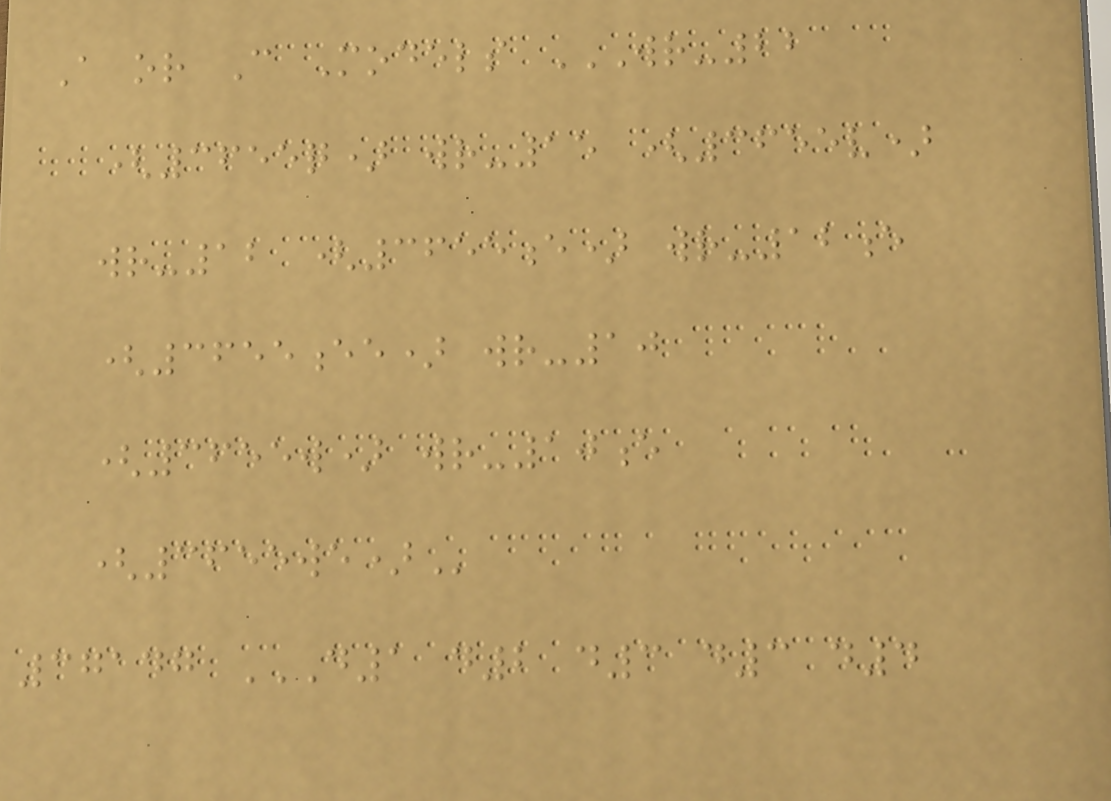A or C Models WR-22
(3655Q) WR-15 (3655V)
WR-12 (3655E) WR-12E
(3655EE) WR-10
(3655W) WR-10E
(3655WE)
37147 D1 D2 D3 D3 D4
